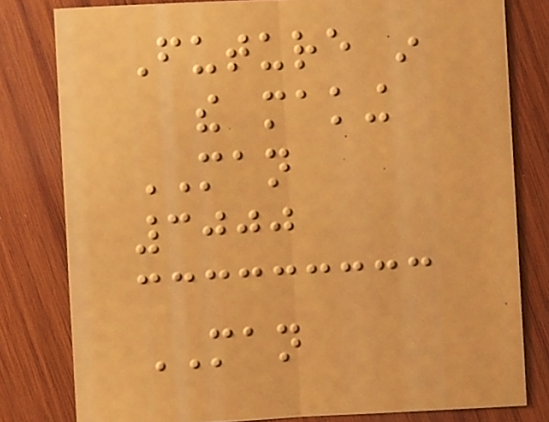Future in
the making
MAN
3000
MAN
